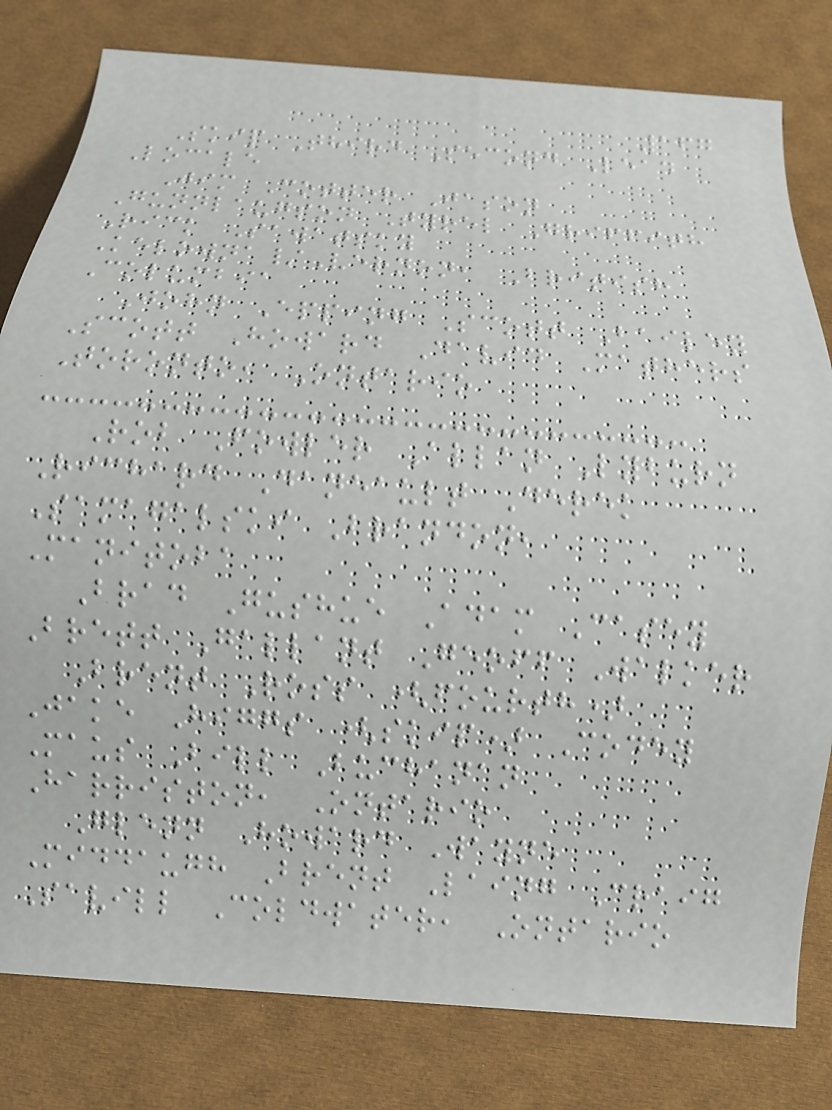167
Skip Third Second Lead
Locale
Jim Cotter Jason
Gunnlaugson Tyrel Griffith
Rick Sawatsky
Kelowna/Vernon, British
Columbia
John Epping Scott Bailey
Scott Howard David Mathers
Toronto, Ontario
Rob Fowler Allan Lyburn
Richard Daneault Derek
Samagalski Brandon,
Manitoba
Brad Gushue Adam Casey
Brett Gallant Geoff Walker
Brent Ross (fourth)
Jake Higgs (skip) Codey
Maus Bill Buchanan
Harriston, Ontario
Glenn Howard Wayne
Middaugh Brent Laing Craig
Savill Coldwater, Ontario
